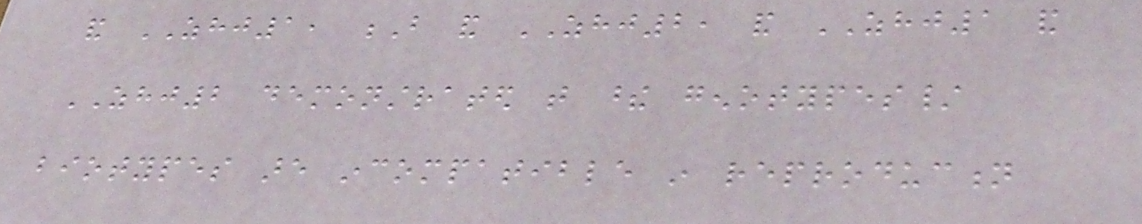and ZHJ1, B and ZHJ2, and ZHJ1 and
ZHJ2 demonstrated that these genotypes/
biotypes are incompatible in reproduction
